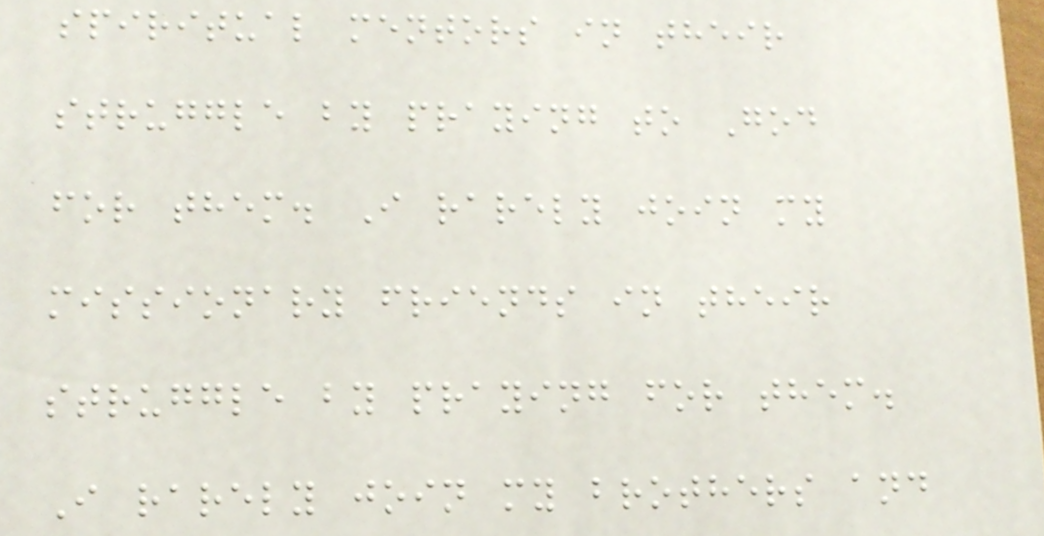spiritual mentors in their
struggle by praying to God
for them. I rarely join my
missionary friends in their
struggle by praying for them.
I rarely join my brothers and
